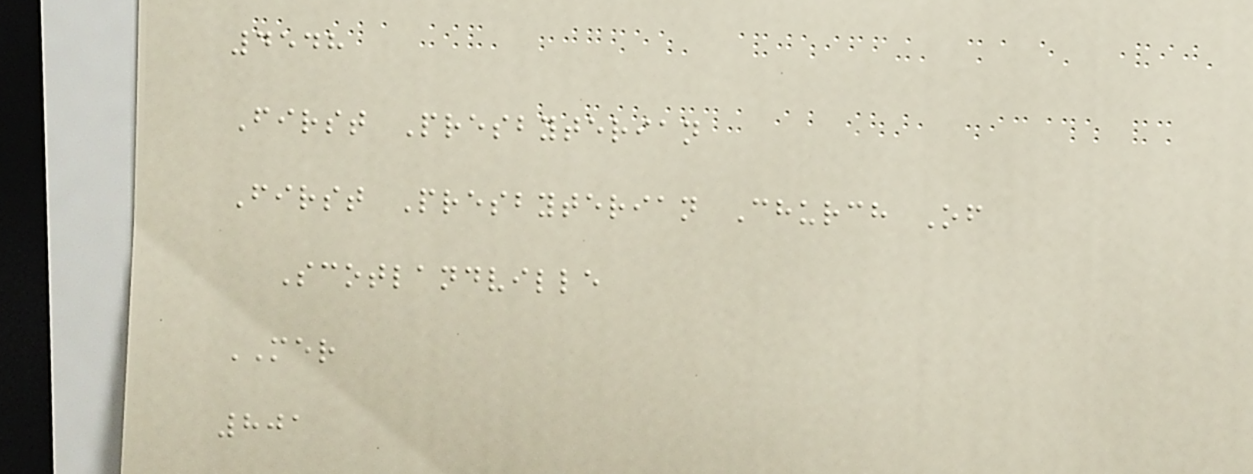4548
First Presbyterian
First Presbyterian Church Of
Scotlandville
MER
801
